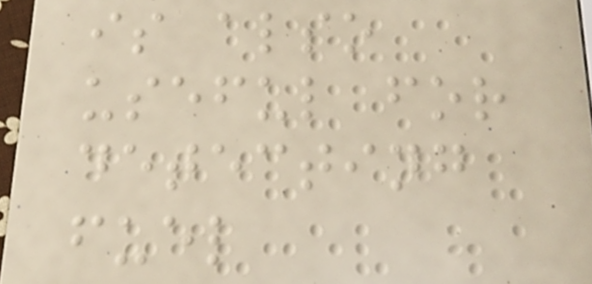is also
useful for
detecting
fuel
